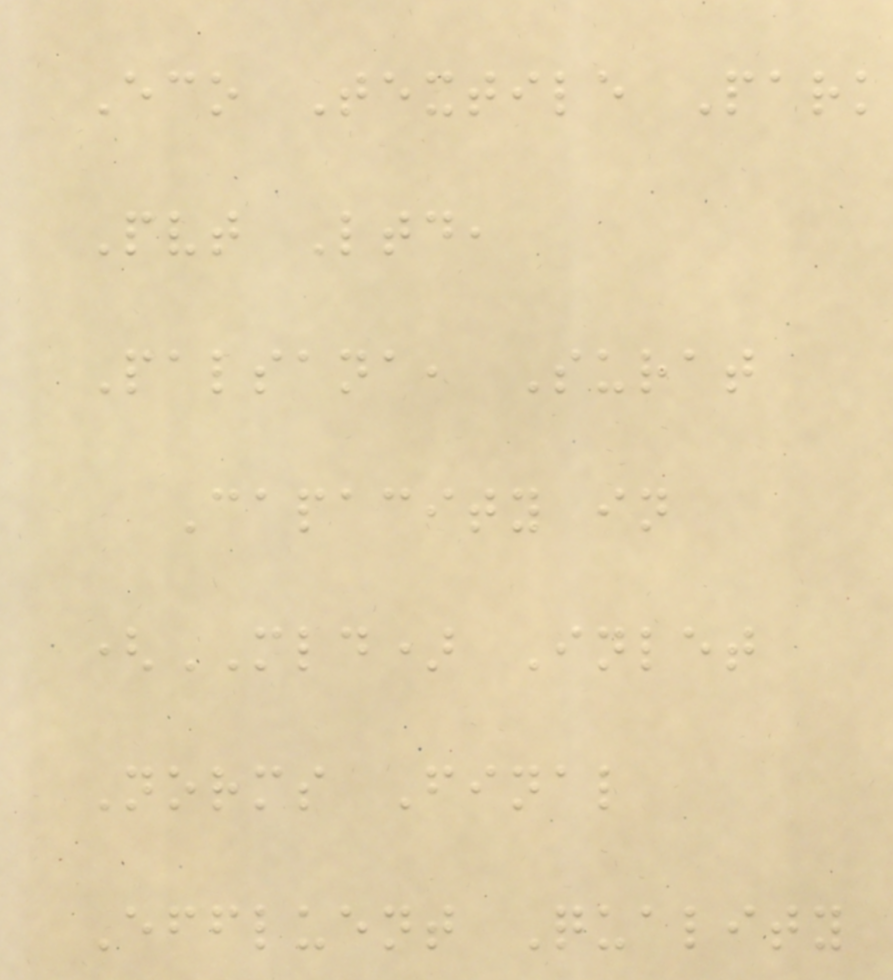Eco Textile Park
Pvt Ltd,
Palsana, Surat
Capacity in
(MLD) Inlet
Norms Final
Effluent Quality
